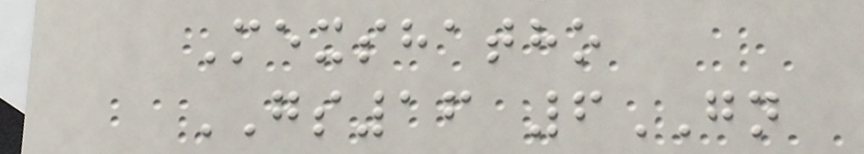Mexshatho
GS16 6GN
